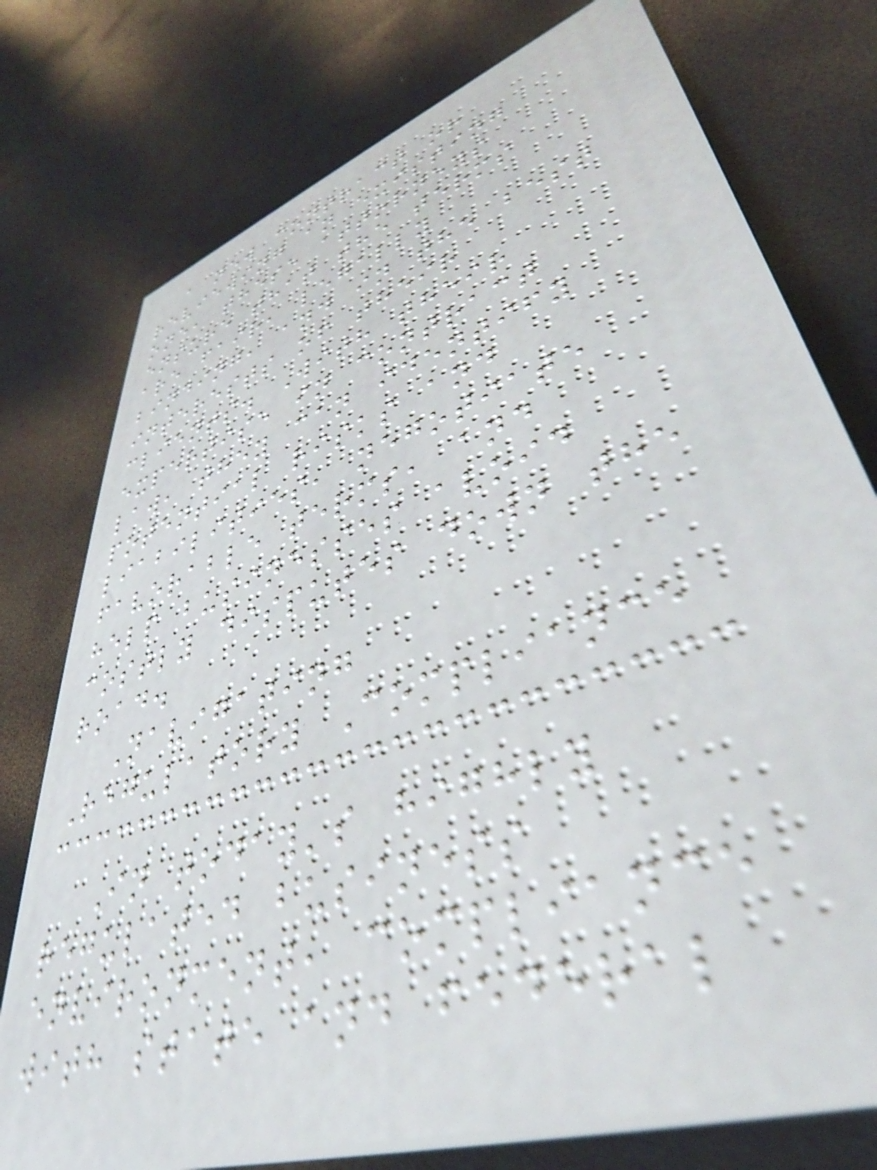a new contract or
reviewing an existing
one, these attorneys
ensure that the terms
are fair, legally
binding, and in the best
interests of their
clients. With their
expertise in contract
law, they can identify
potential risks and
liabilities, negotiate
favorable terms, and
help businesses avoid
costly disputes down the
road.
Navigating
Regulatory Compliance
In today's highly
regulated business
environment, compliance
with state and federal
